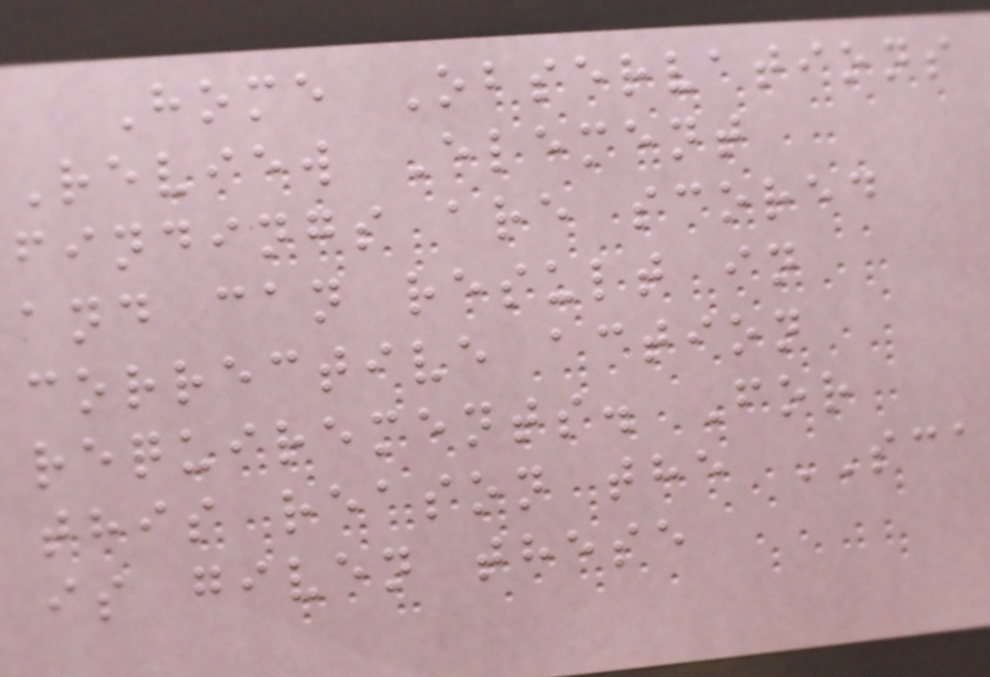Home Observations
Review Element
findings are scored
and can result in
corrective action
requirements. For
this reason the SCA
is given these
